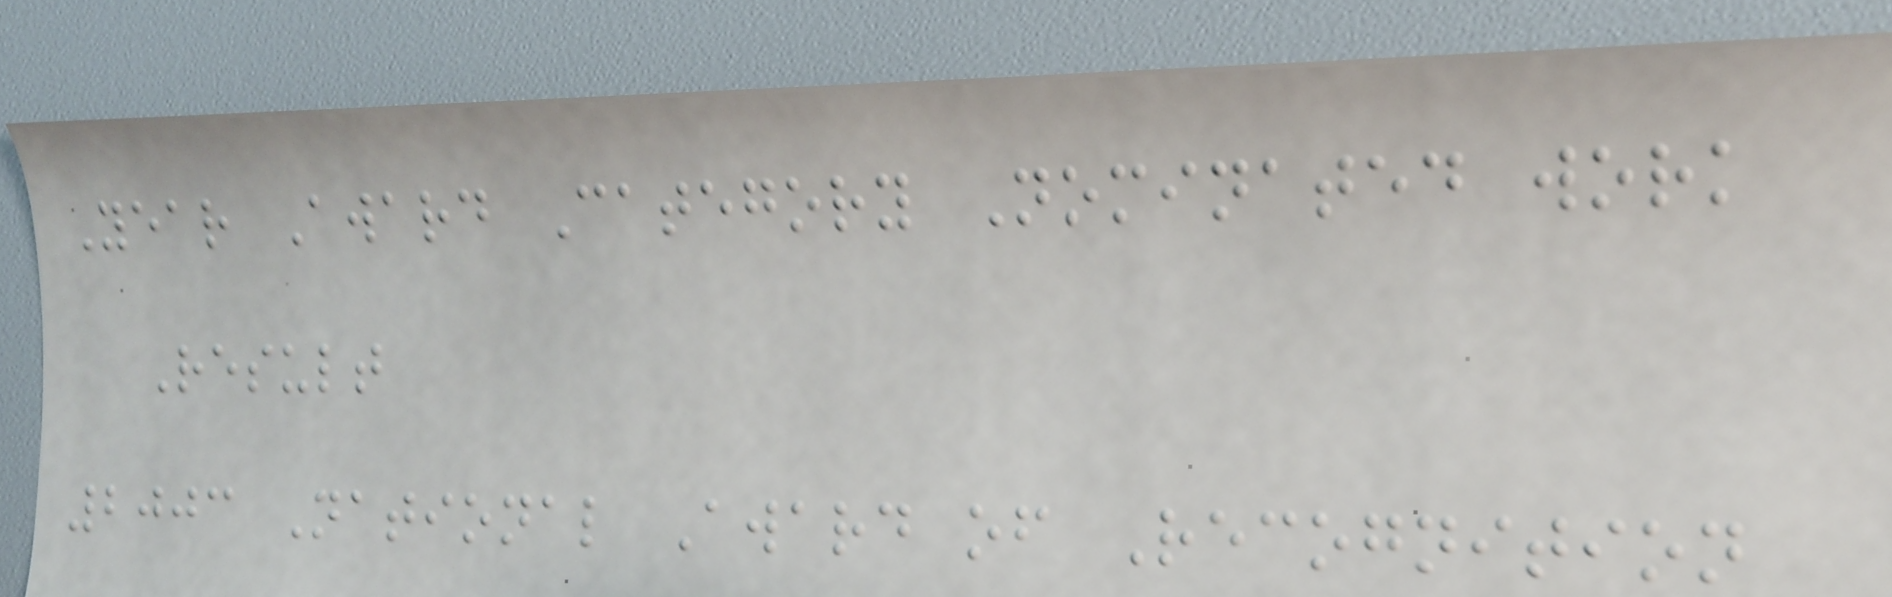Year Award Category Nominated work
Result
2003 National Award of Recognition
